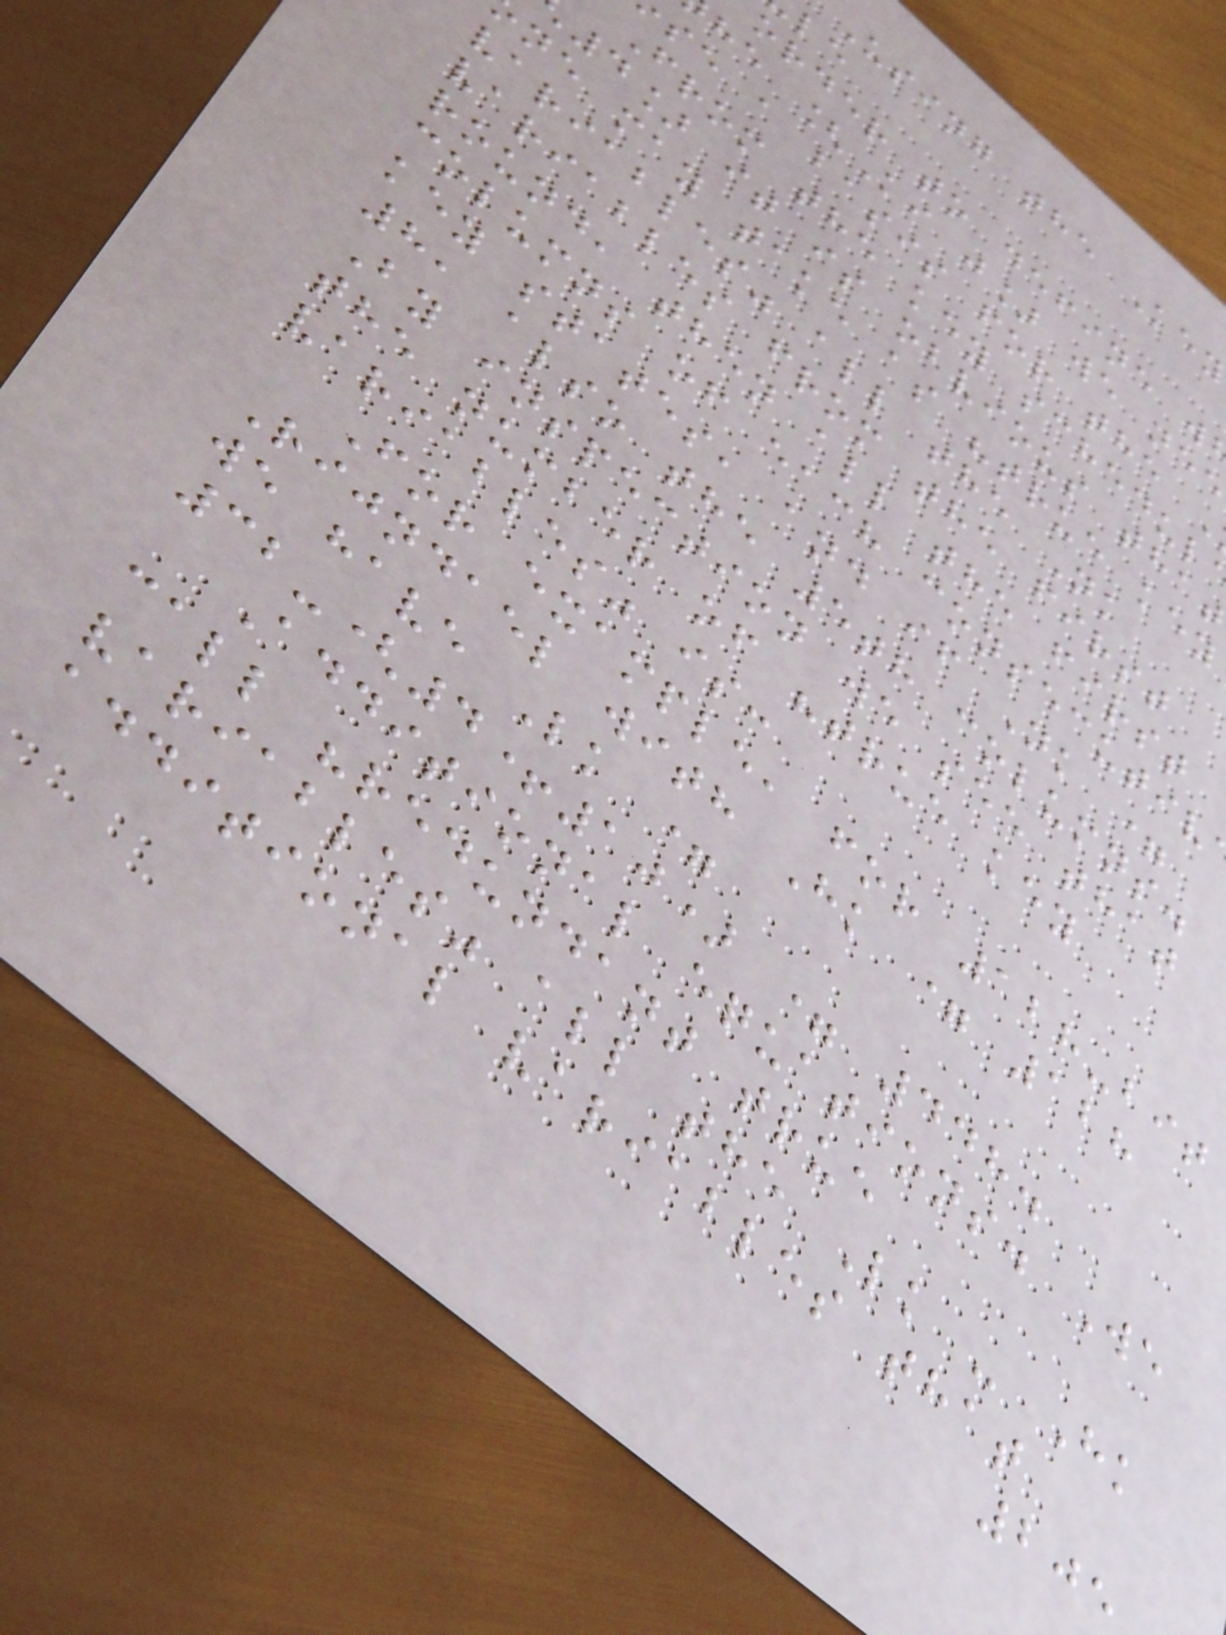Using the Key
order to define w
he [Ki j] we nee
se a basis for the
From the key schedul
4] it is obvious that
ne may take as "true key
variables" all the Nk
variables from the first
round, then all the first
columns of each consecutiv
key states, and if Nk =
8, also the 5th columns.
By inspection we see that
the number of "true key
variables" is:
For example, for 128-bit
Rijndael with Hk = 128
we have Lk =
32-(4+10) = 448.
Additional equations. We
call "redundant true
variables" all the Lk - Hk
additional variables that
205
